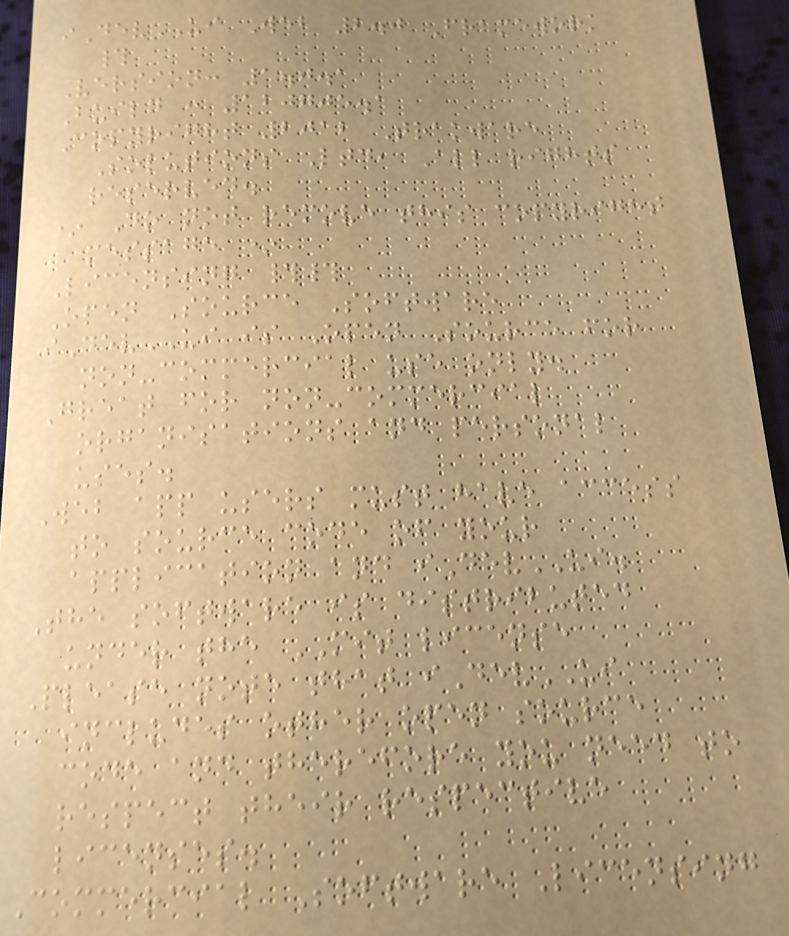iDevUI Web 2.0 Framework
#
Version: 1.0.1
Build : 120705.1
Copyright 2012 Trakware
Solutions Ltd, All rights
reserved.
* Do not remove this copyright
message *
Licensing ##
Open Source Software
iDevUI is Open Source for
non-commercial use only.
Great for non-commercial
organisations and personal
uses.
Web app users must have access
to source code of your
application and iDevUI.
The software is distributed
under the MIT license
Please note that iDevUI
includes other open source
code and therefore you need to
respect their respective
licenses.
Commercial Software Licensing
